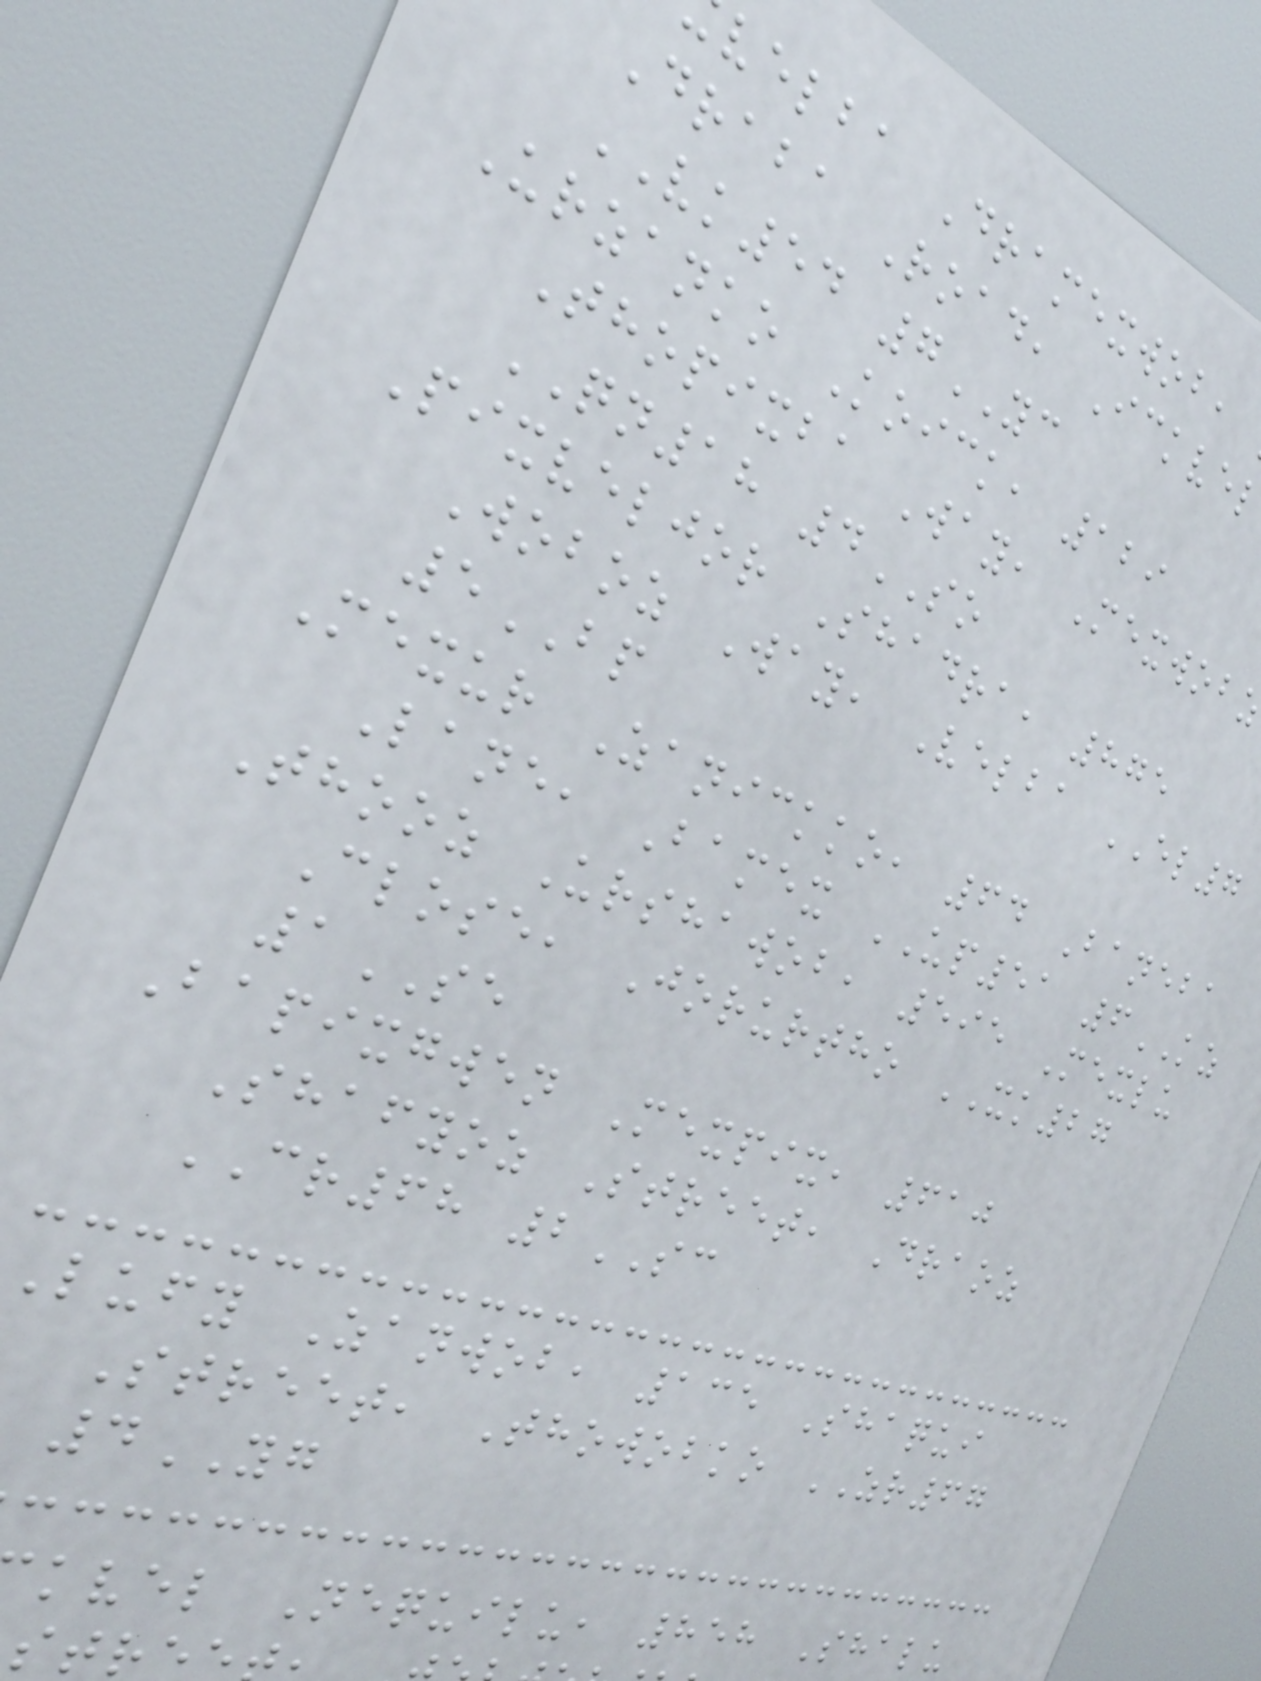velba Dramexwob,
Draba Road, Ickve
VK54 7YC
Urzanko Koick, 129
Thopixba Way, Mexwob
QN18 4SO
Pixveljor Shadra, 875
Woboz Way, Velba EL7
5BP
Mexur Zanickko, 64 Baneba
Lane, Bamex UP51 6KZ
Thooz Urshawob, 595 Mexlu
Close, Jorurtho XK27
1SE
Bapixgwen Mexpix, 610
Shafyoz Street, Draoz
CR68 2SC
Lufy Zanwob, 135 Shaqui
Street, Thowobko ZR67
4YG
kvel Nequilu, 858 Shalu
